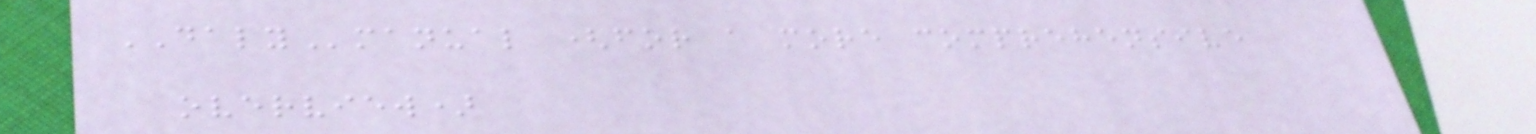DALYmanual (for a more comprehensive
overview)
